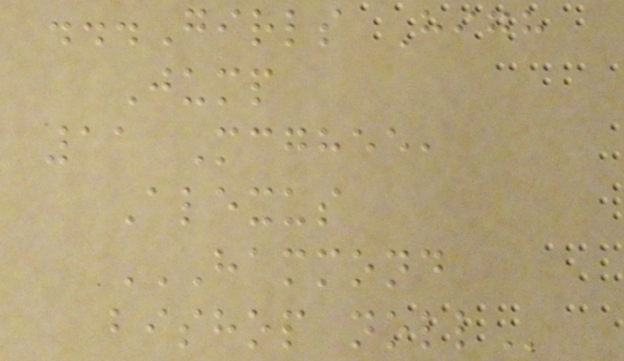...Girls High
Jump
11 Mcghee,
Alexus
HAMMOND
BISHOP NOLL
